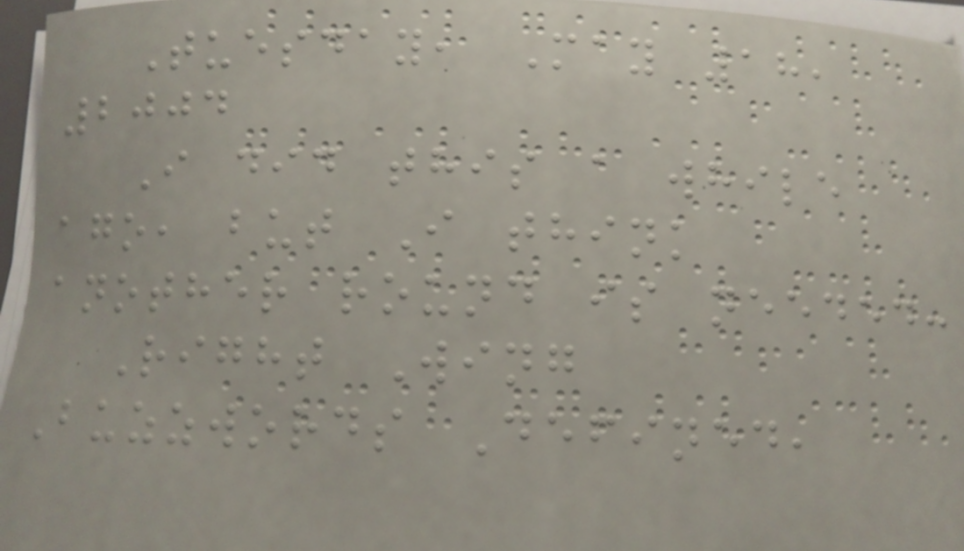Tuesday, May 18,
2004
I did this a while
ago, but I think
another round is needed:
Right Wing
Buzzwords Defined,
